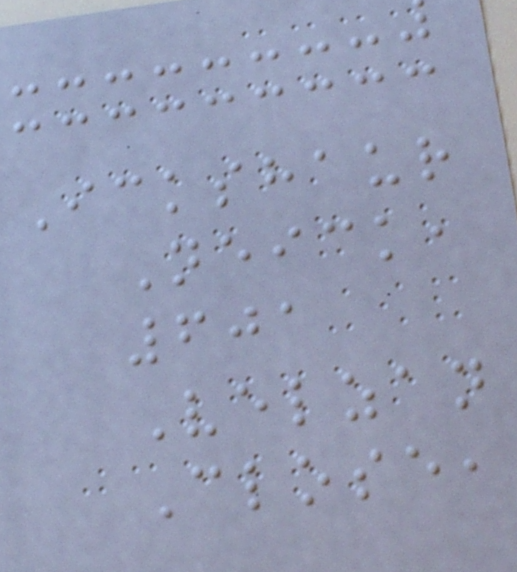Ickshaur
Neick,
601
Velzan
Close,
